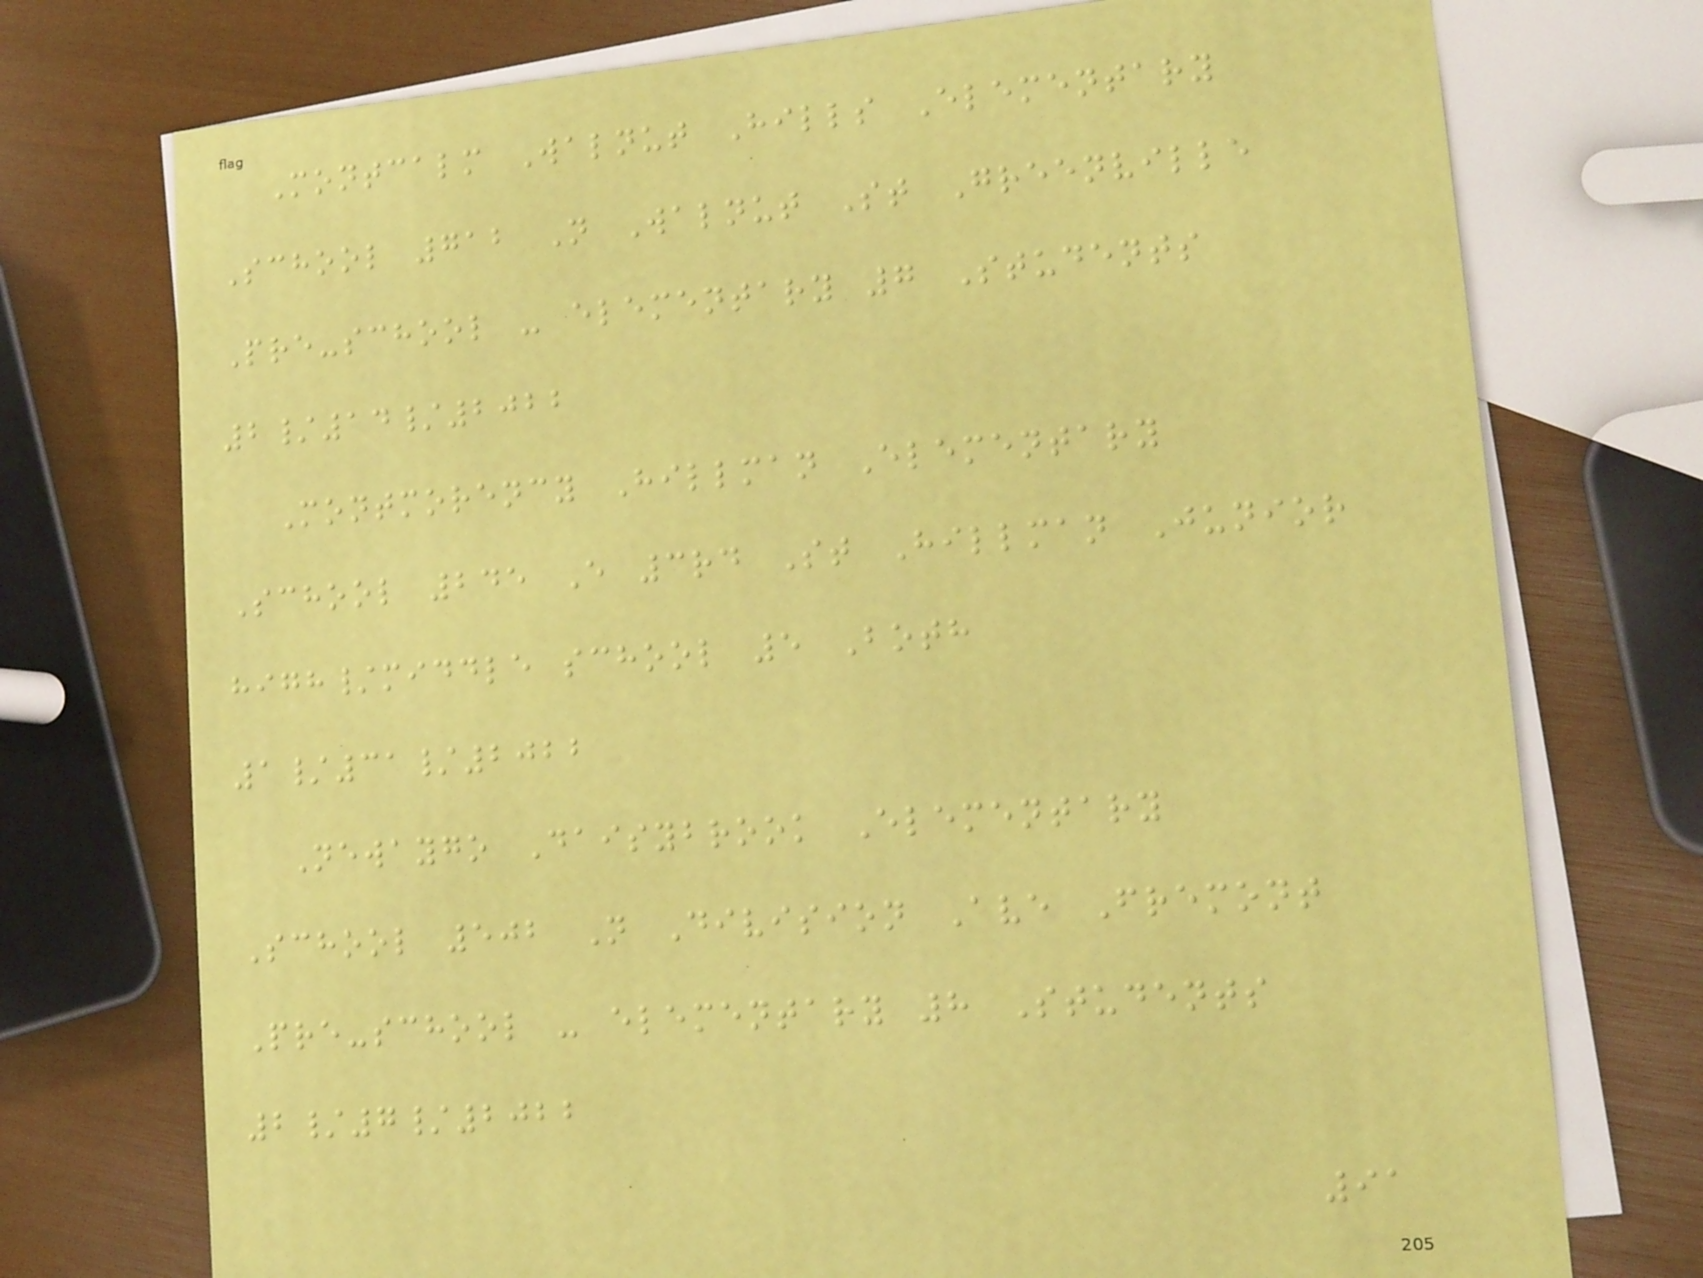Montcalm Walnut Hills Elementary
School 712 N Walnut St Greenville
Pre-school - elementary 7 Students
2/14/2022
Montmorency Hillman Elementary
School 245 E 3rd St Hillman Junior
high/middle school 5 Both
1/31/2022
Newaygo Daisybrook Elementary
School 502 N Division Ave Fremont
Pre-school - elementary 8 Students
2/7/2022
91
